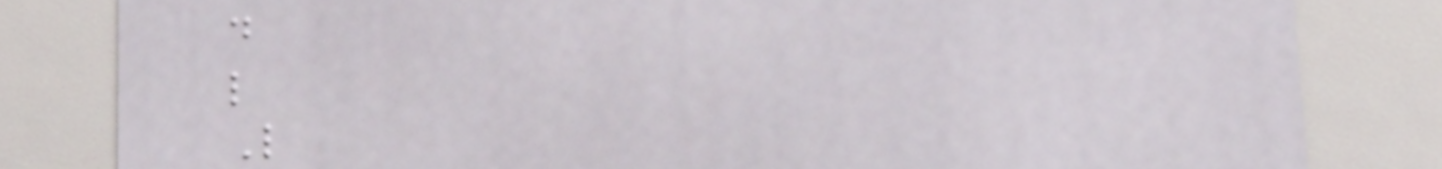d
l
L
